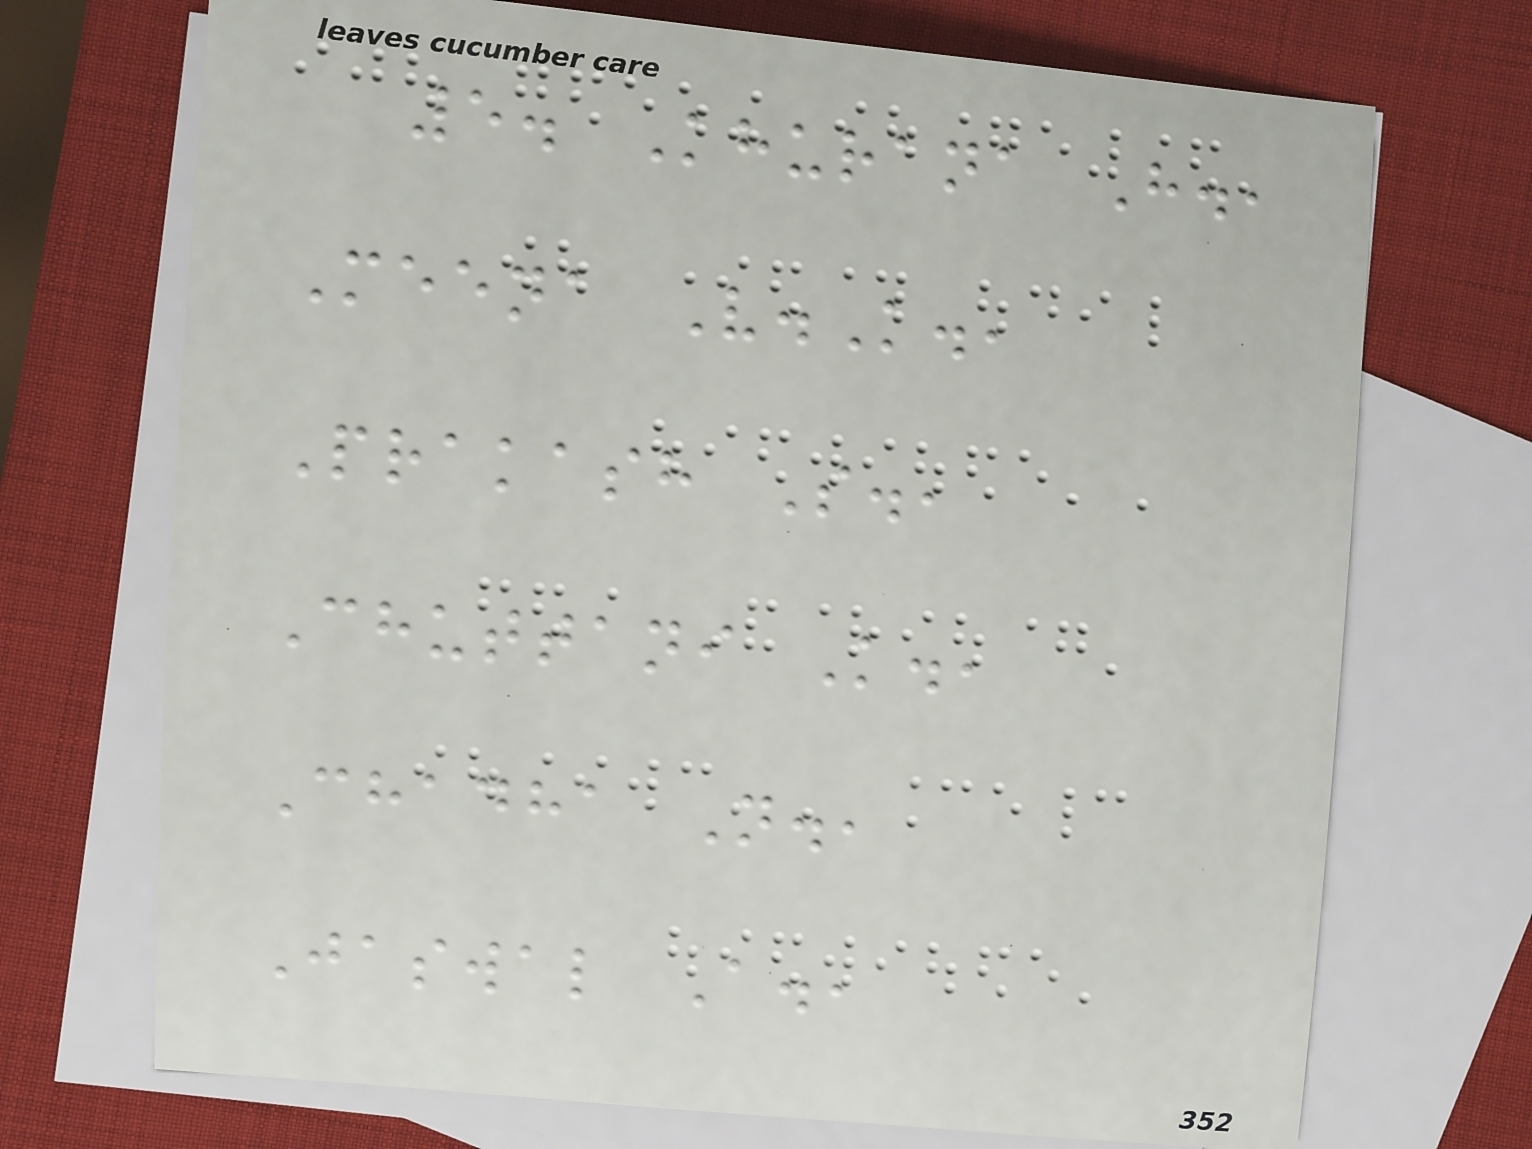5. Khurana H.,
Meena V.K.,
Prakash S.,
Chuttani K.,
Chadha N.,
Jaswal A.,
